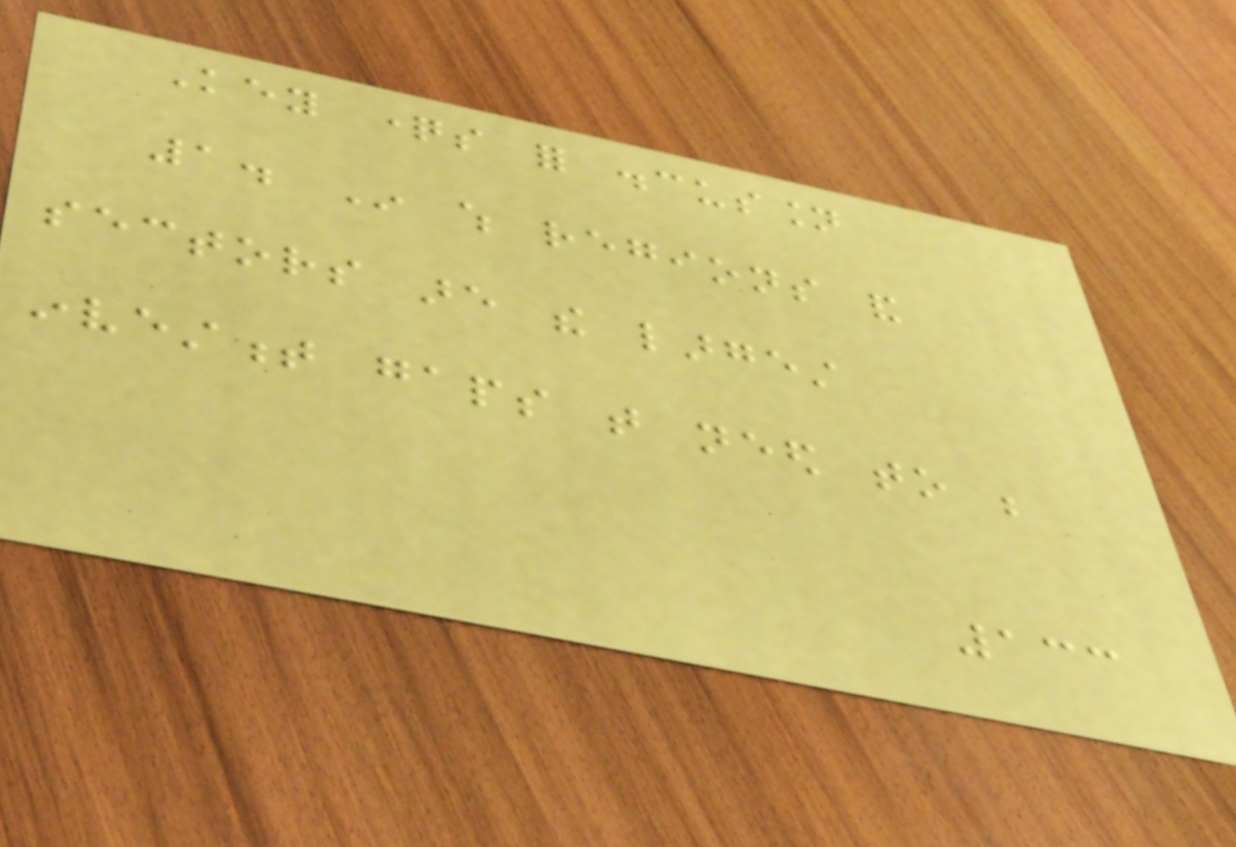Key questions for discussion
1. In which regions and
sectors are the largest
investment gaps that need to be
133
